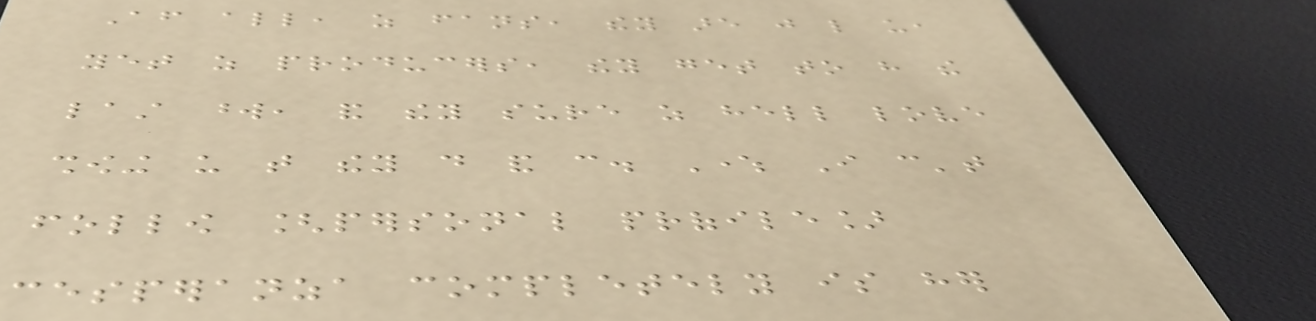After all, as fans, they are just like us,
yet as producers, they get to have the
last word, and they sure as hell love
showing us that they do and can. Where I can't
follow [personal profile]
cesperanza completely is her
